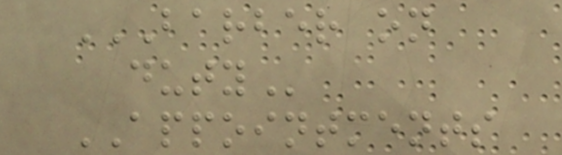BARBER ON
DUTY
APPOINTMENTS
